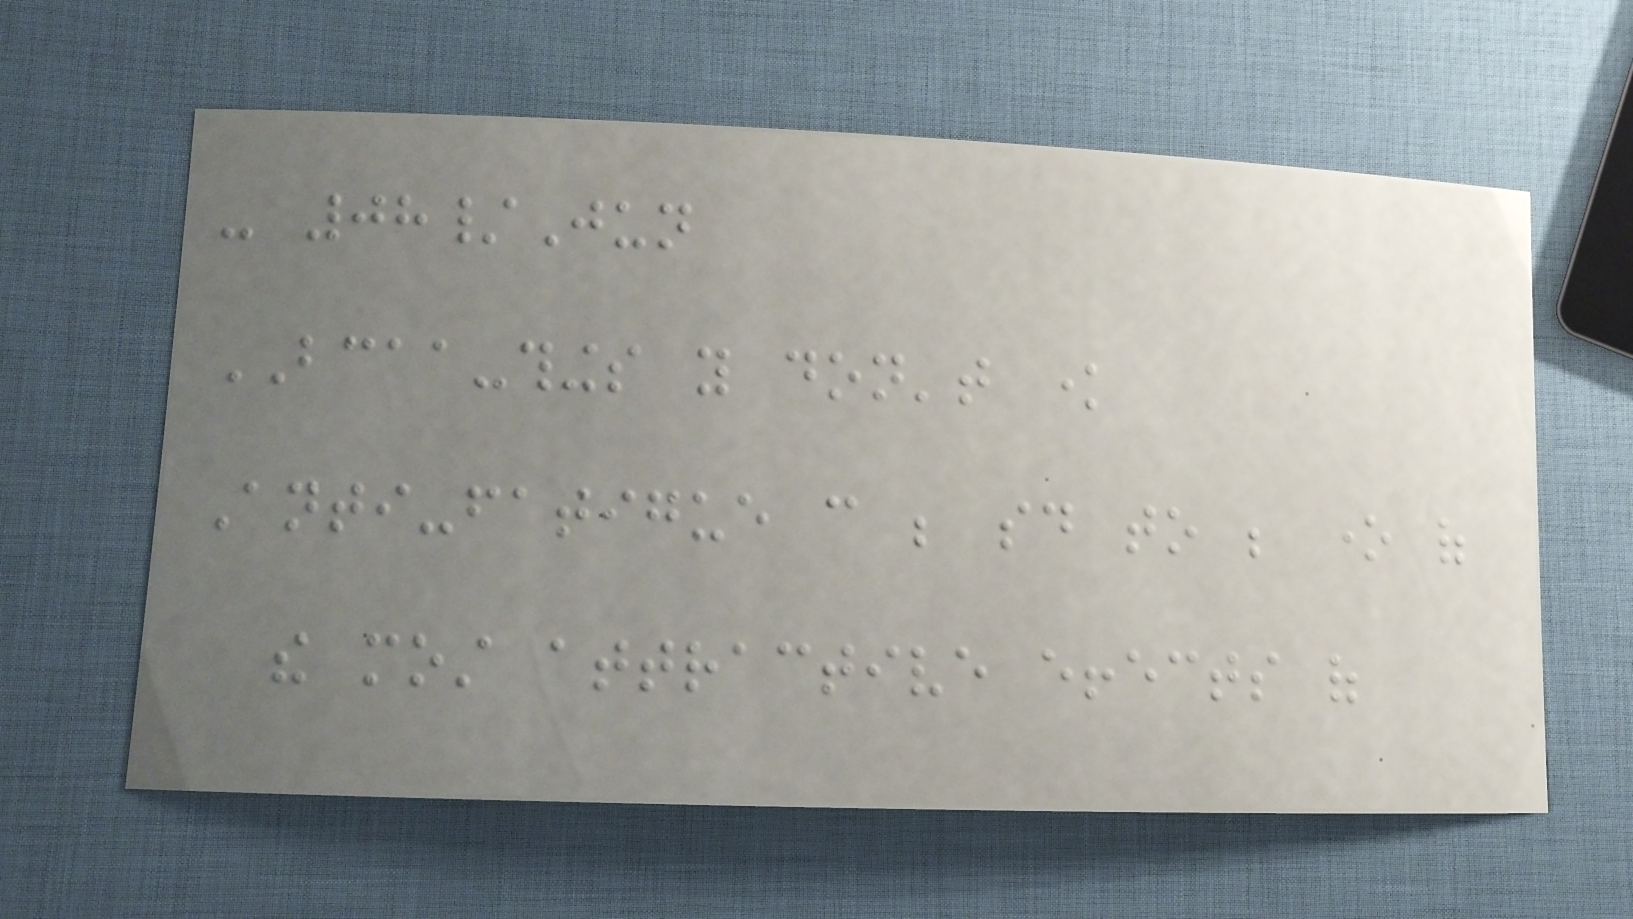- 08/Jun
BCAA-things you don't know
Anti-fatigue can be said to be one of
the most attractive effects of
